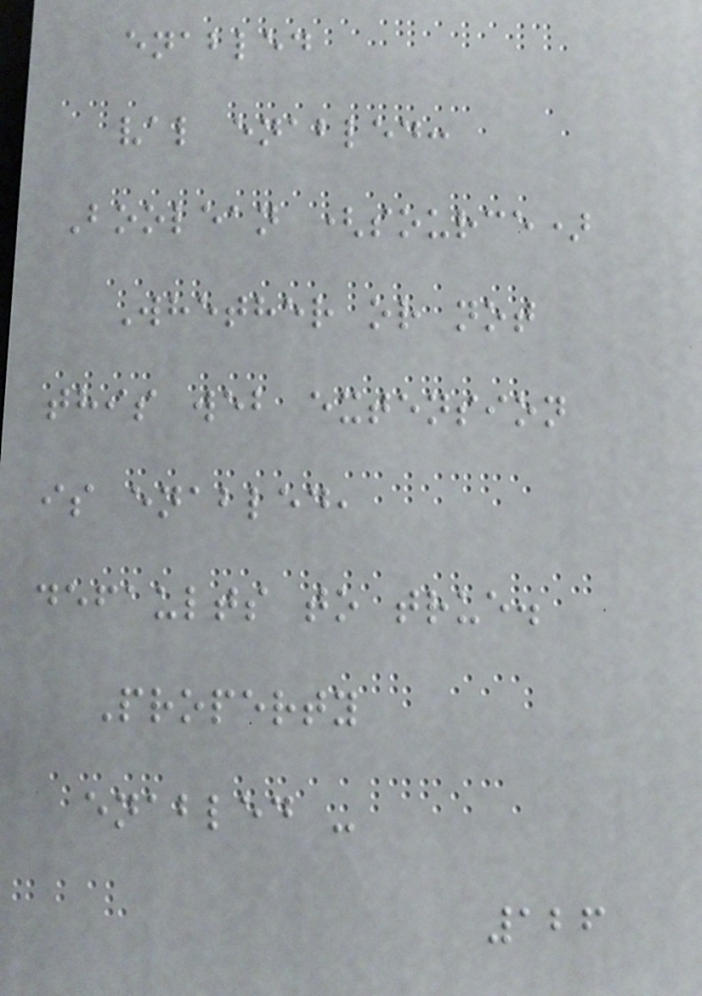enabled
val enabled:
Boolean (source)
Whether or not
this web extension
is enabled,
defaults to true.
Property
enabled -
126
